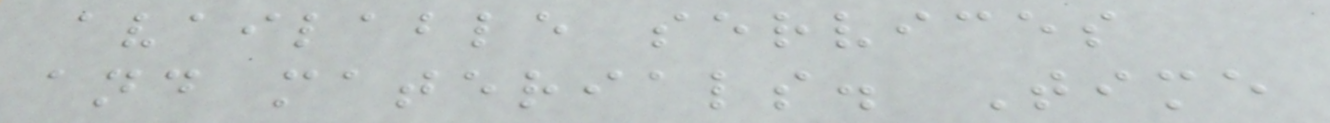available services
and materials. Time
